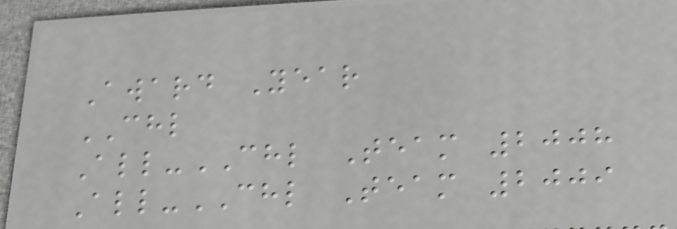Award Year
CHL
All-CHL Team 2008
All-CHL Team 2009
